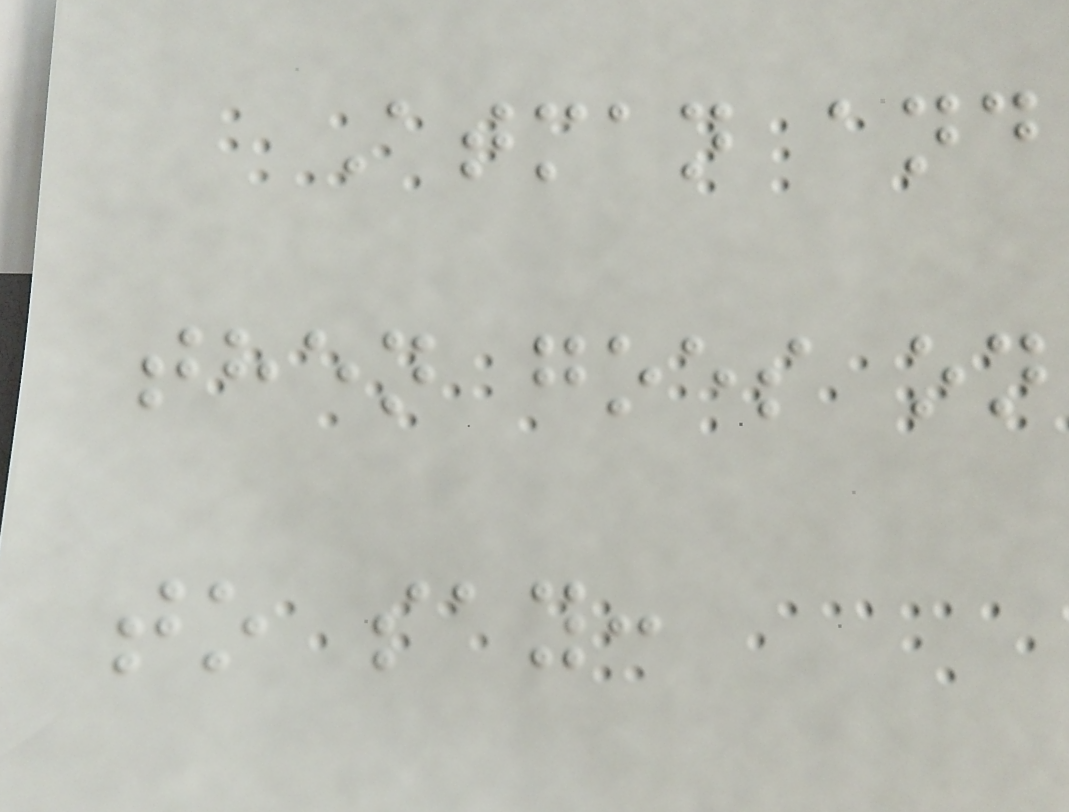Atman and
then goes on
to say:
